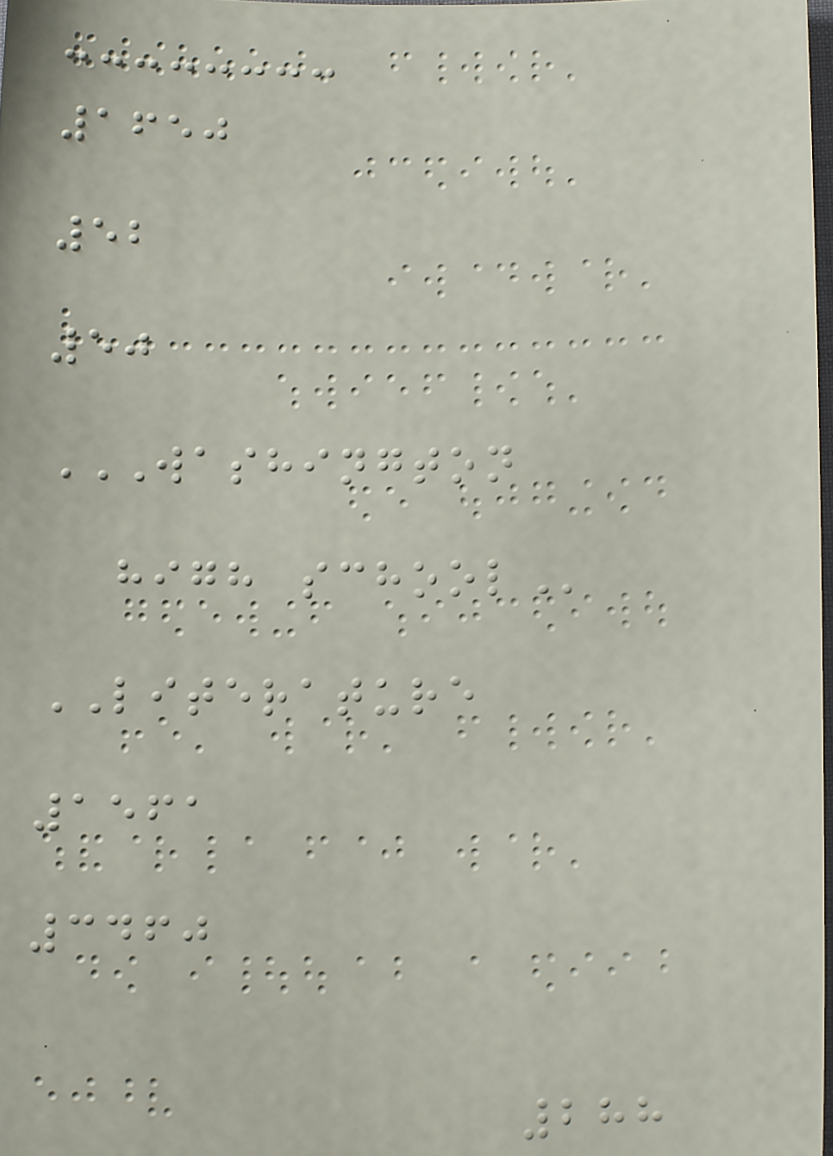1650
52
50
WASHINGTON
HIGH SCHOOL
LITERATURE
1561
3460
288
